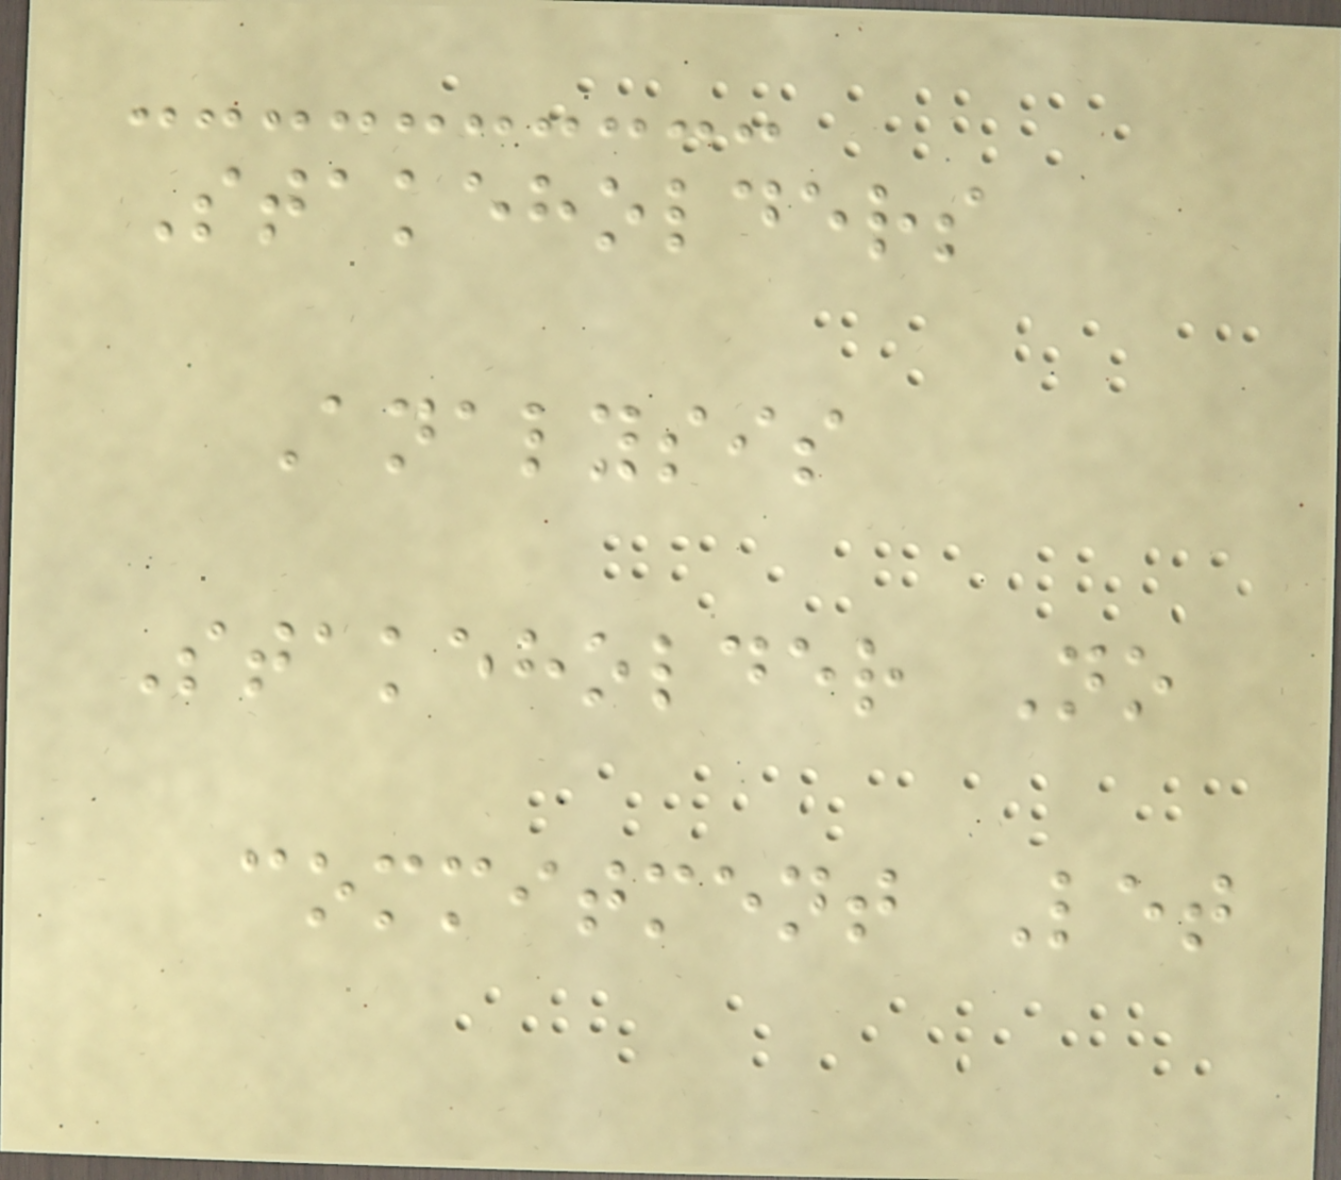Stakeholders
Analysis
Stakeholder No
commitment Let
